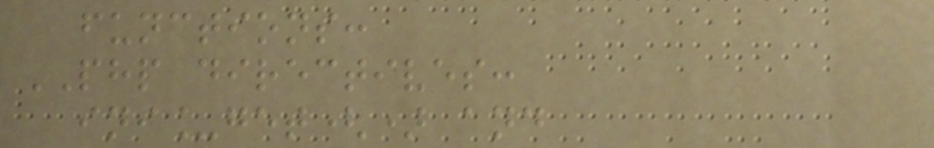functions:
PHP directives:
ini_get() and
